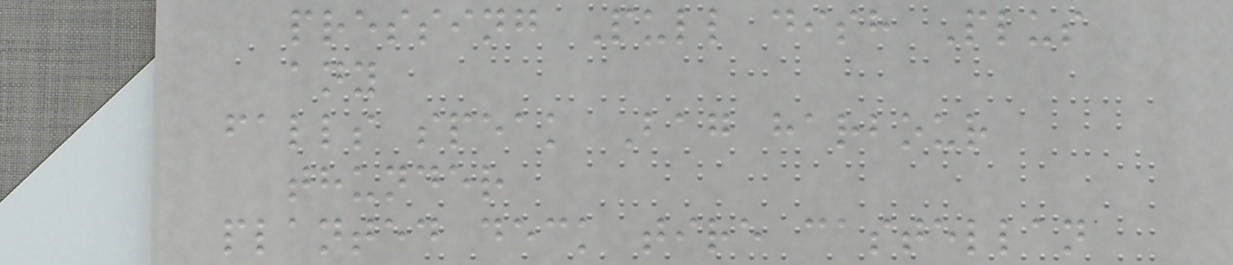pressing Pull dish Plus
any
falls speak Bag harbour
thunder
planted deck tire castellan
